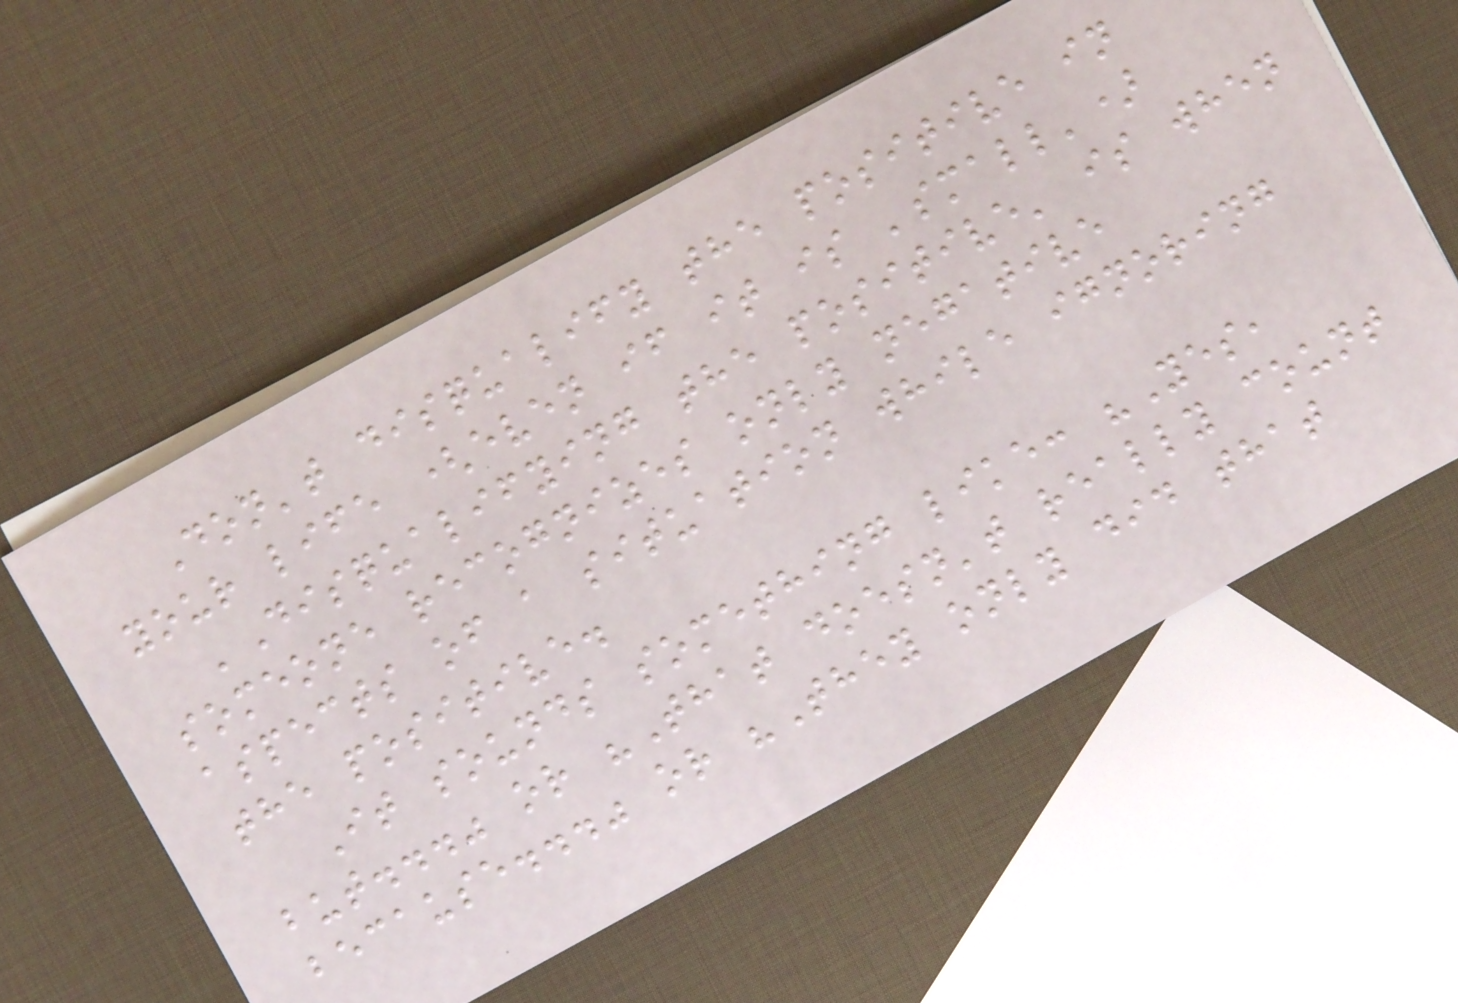Don't disqualify the positive in
your life (even if it is 'small')
'Disqualifying the positive' is when
someone recognizes only negative
aspects of a situation while ignoring
the positive.
It sounds something like: "Yes,
but..." or "That doesn't really count
because..." or "They only did that
